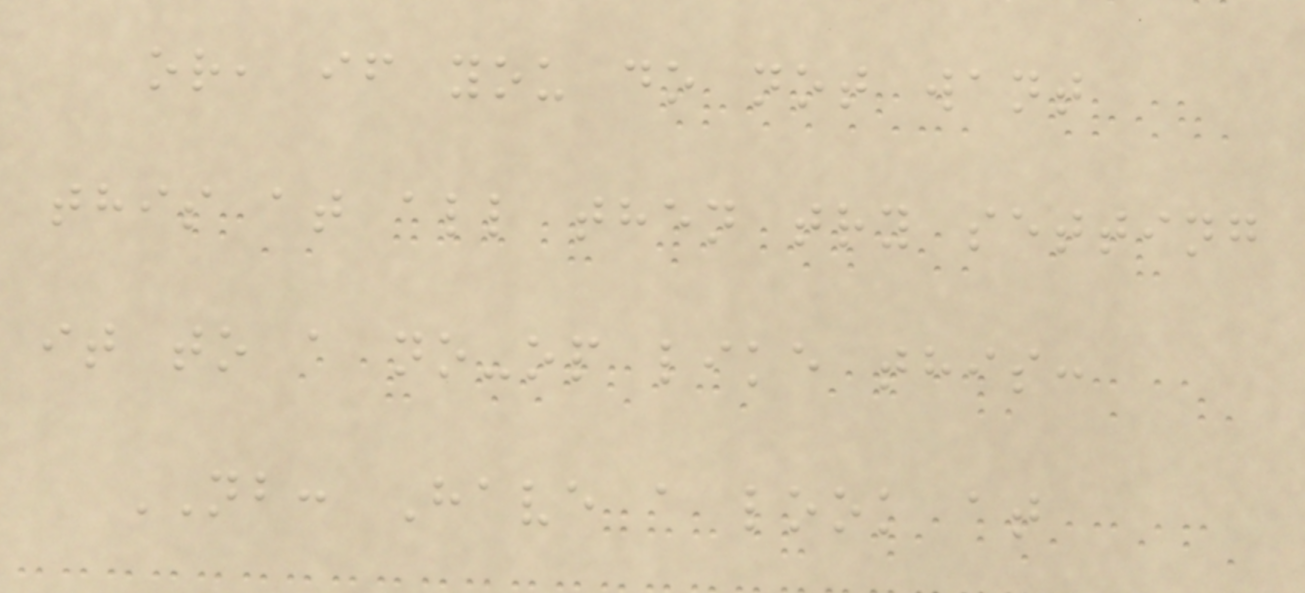or, if you do not want
this at all then try setting
it to a no-op like this:
NB: Have a look at
